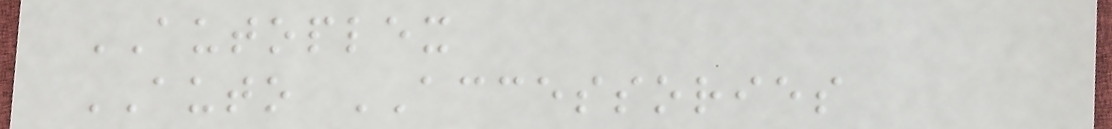AUTOPLEX
AUTO ACCESSORIES
